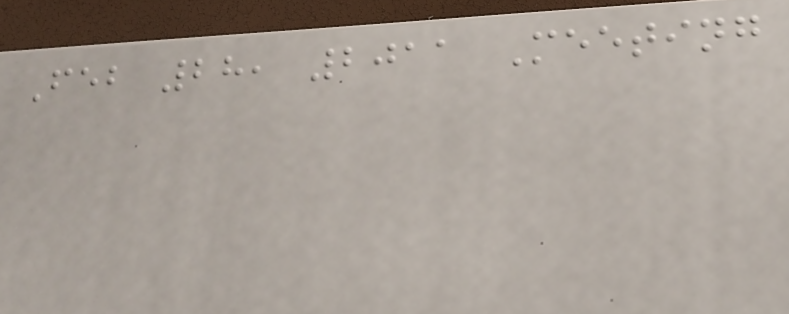Feb 28, 2011 Meeting
